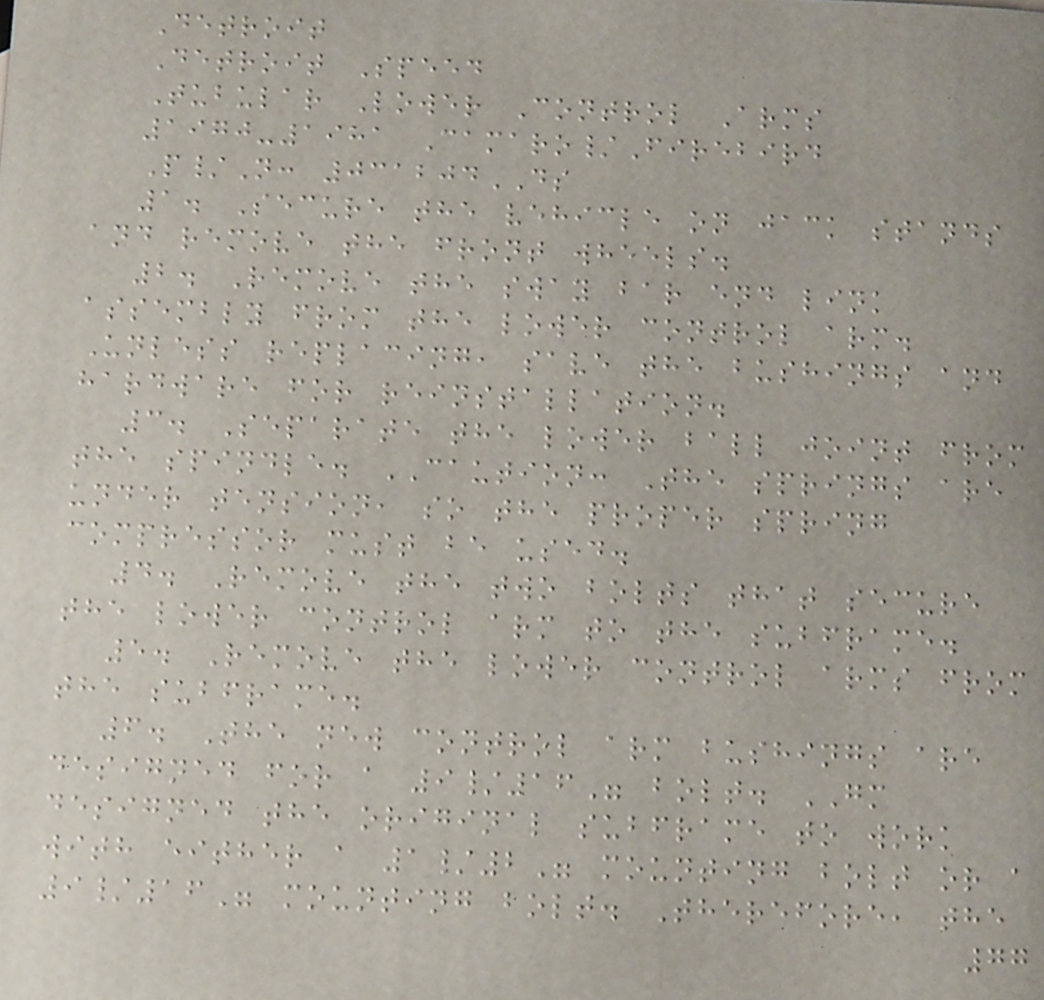Detroit
Detroit Speed
Tubular Lower Control Arms
1970-1981 Camaro/Firebird
P/N: 031204DS
1. Secure the vehicle on jack stands
and remove the front wheels.
2. Remove the sway bar end link
assembly from the lower control arm.
Unless replacing, save the bushings and
hardware for reinstallation.
3. Separate the lower ball joint from
the spindle. CAUTION: The springs are
under tension, so the proper spring
compressor must be used.
4. Remove the two bolts that secure
the lower control arm to the subframe.
5. Remove the lower control arms from
the subframe.
6. The new control arm bushings are
designed for a 9/16" bolt. GM
designed the original subframe to work
with either a 1/2" mounting bolt or a
9/16" mounting bolt. Therefore, the
77
